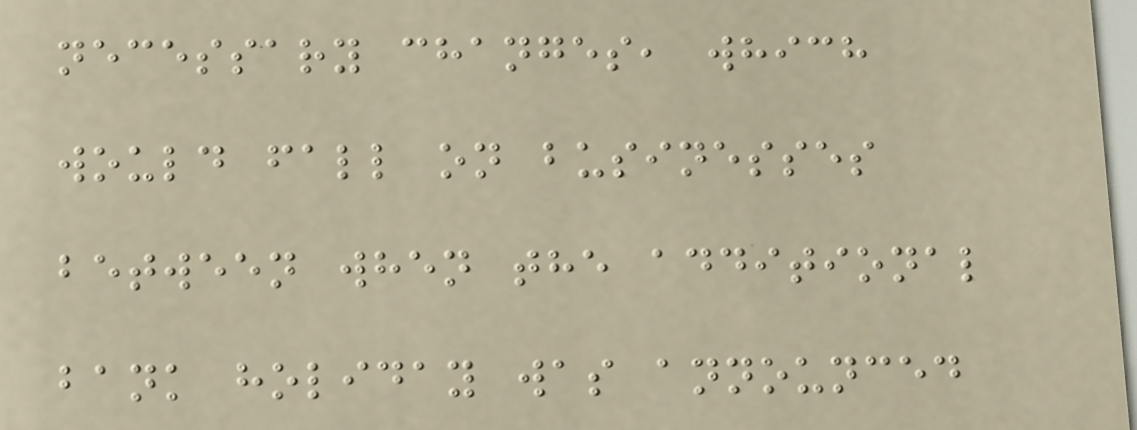necessary changes, which
would fall on businesses
between when the additional
bank holiday was announced
